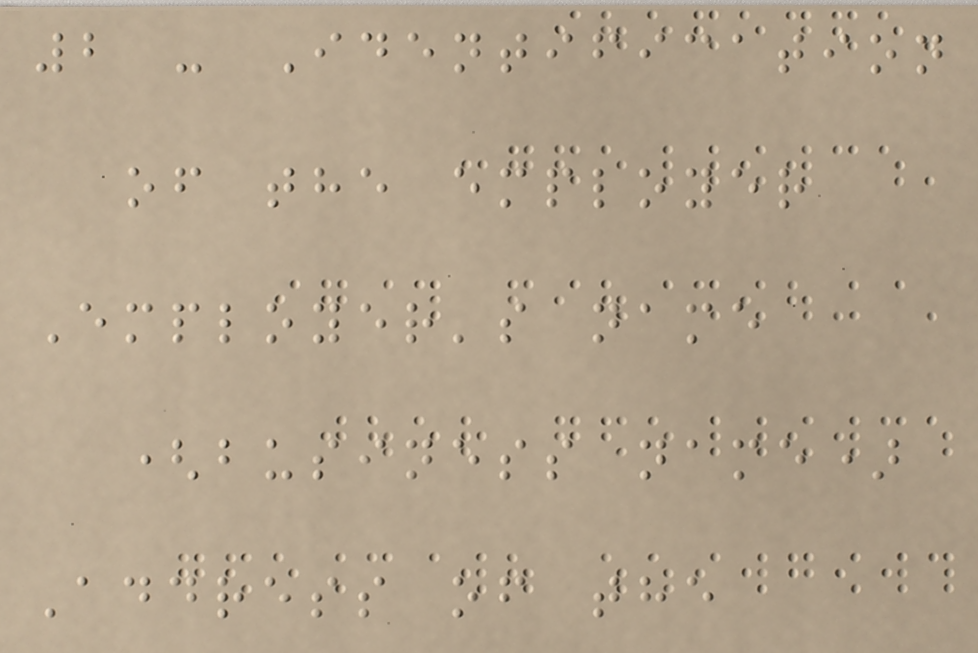2 - Identification
of the employer
Employer's name
(business name)
Address of the
